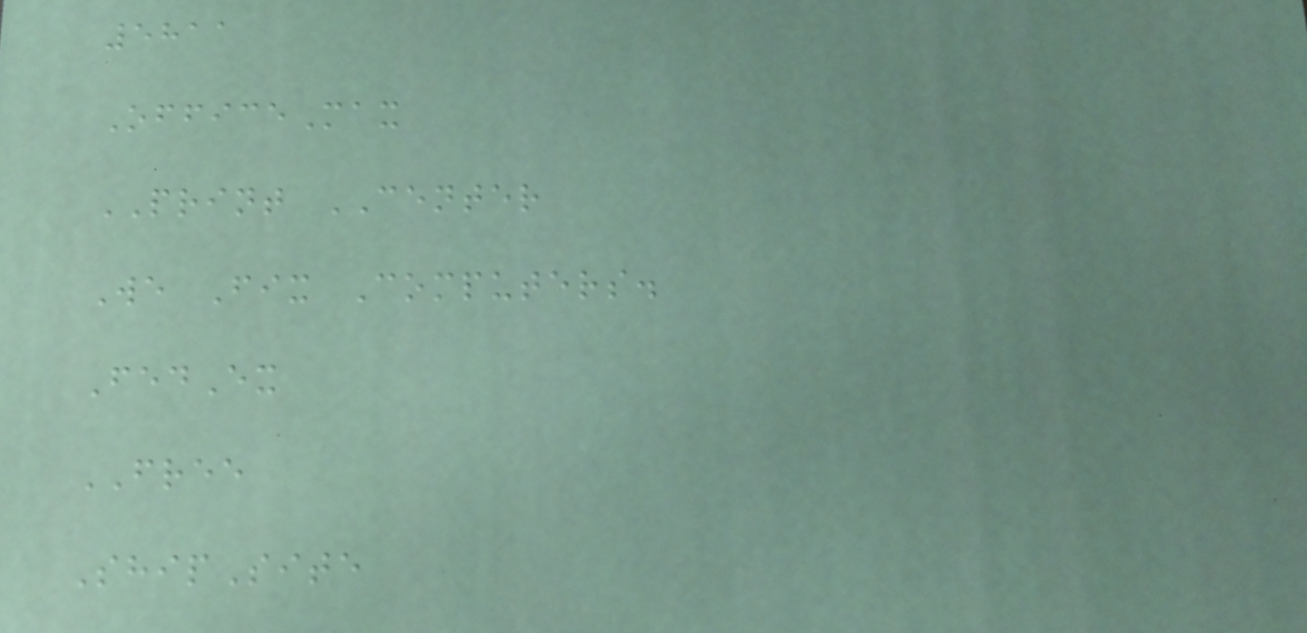5811
OfficeMax
PRINT CENTER
We Fix Computers.
FedEx
FREE
ShipSite
